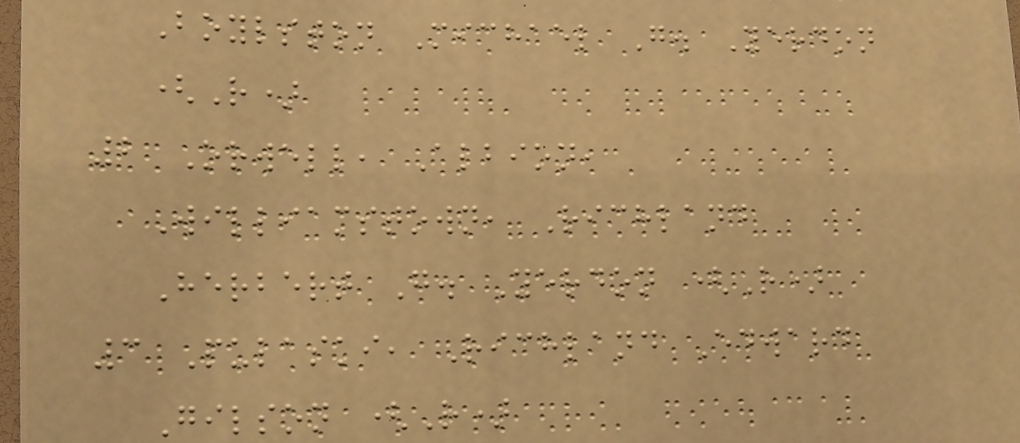Boylston Michael G. Yerdon
(R)
2 Orwell, Albion,
Williamstown, Richland
Herbert G. Yerdon (R)
3 Pulaski, Richland Edward
Gilson (R)
